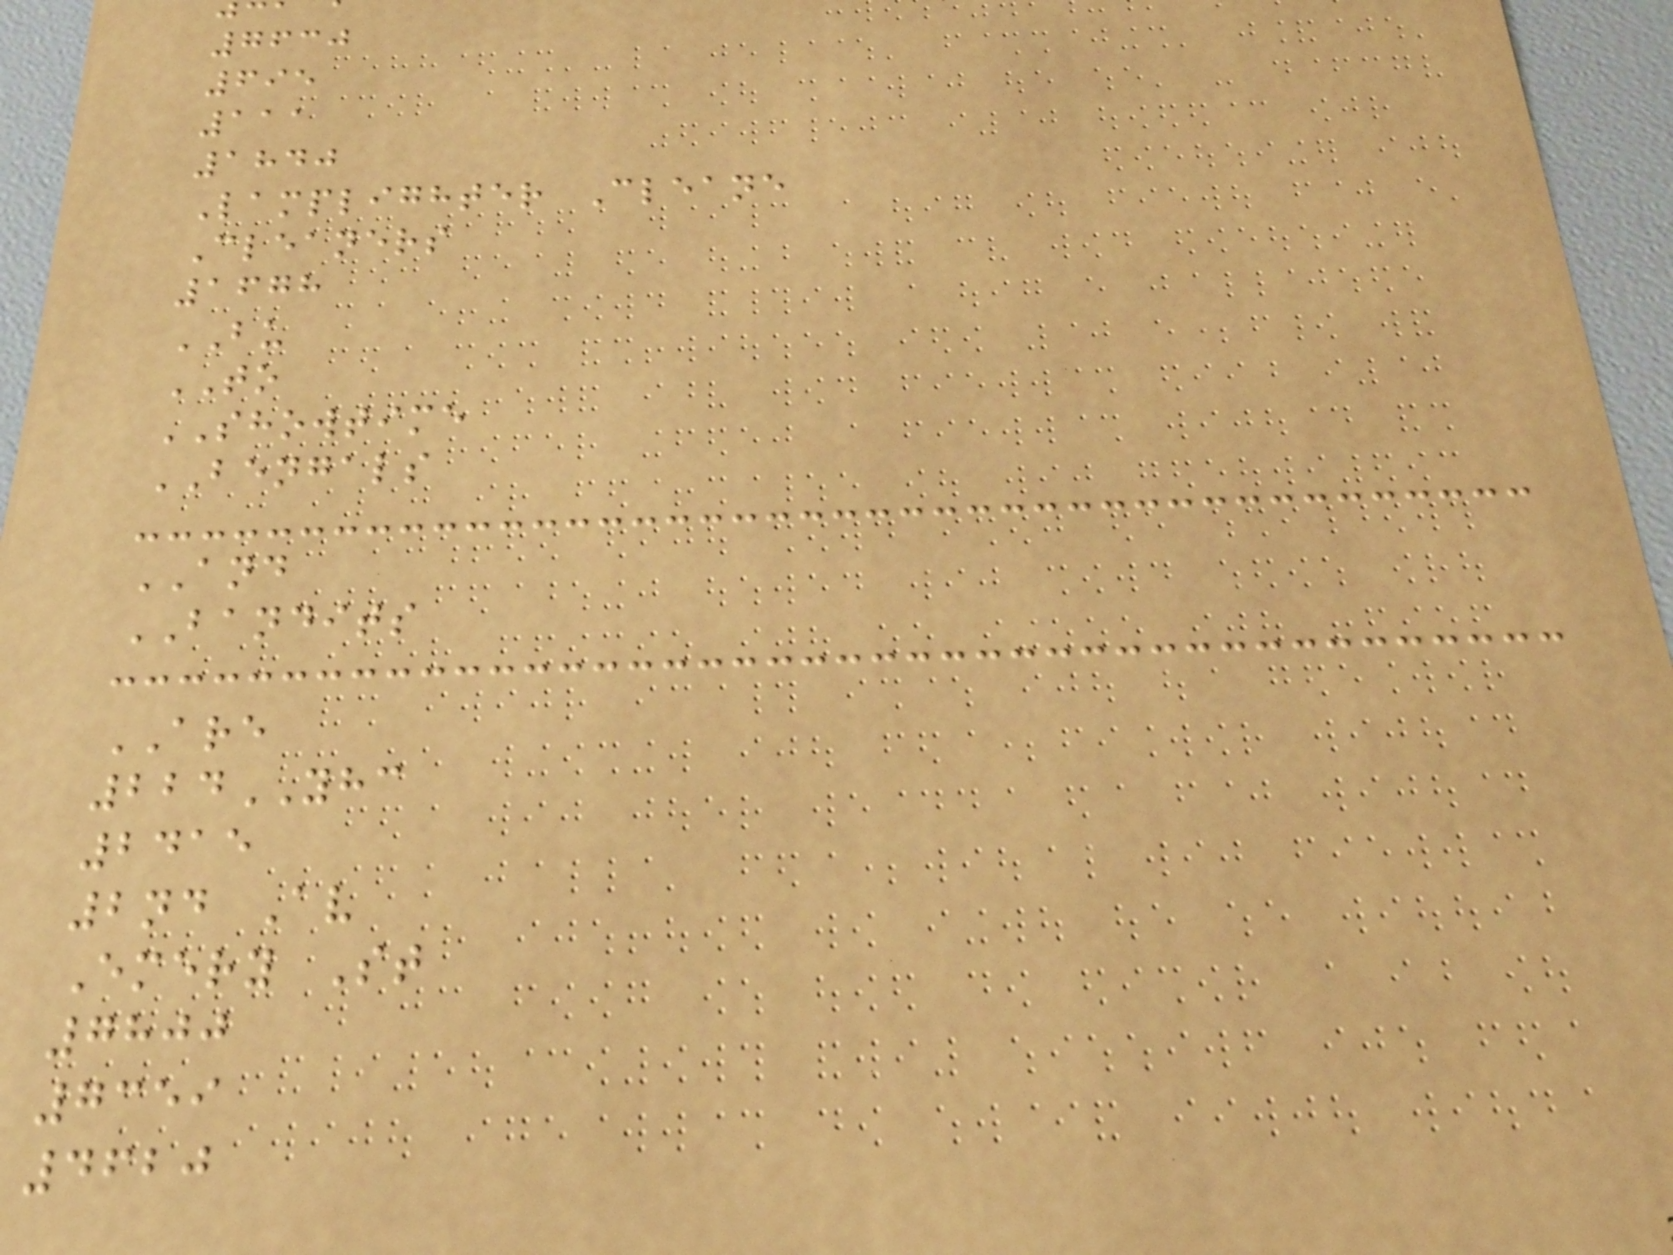7630
695
111
1840
Lamplighter Cleane
Cleaners
1678
BU
TO
SHOWTIME
BENGALS
AND
BANDITS
ARE
224YHC
2415
2nd Av
Emery St
7800
7359
4620
